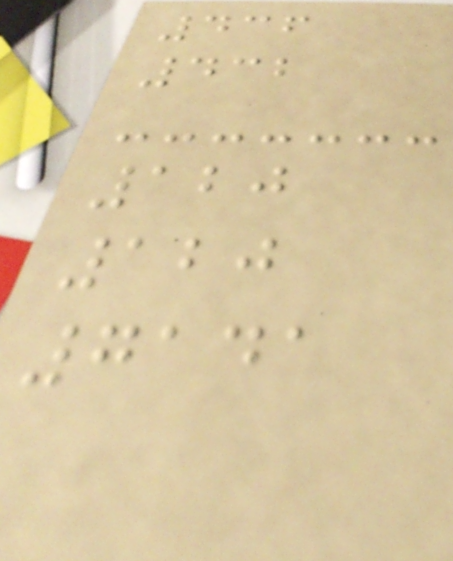436
432
120
120
7141
